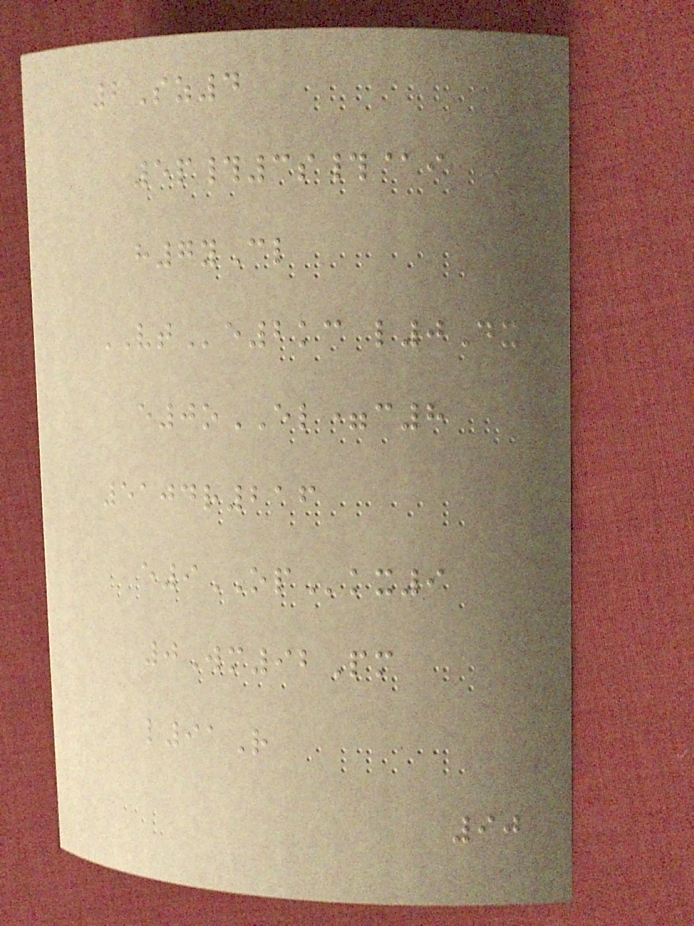2Sz4
5p#3s#@i
h7yCl
VTe2kc l0Dx
e0oEL=c8
5104r216
e9OPkx9
0Wm92Pm
l91R
90
